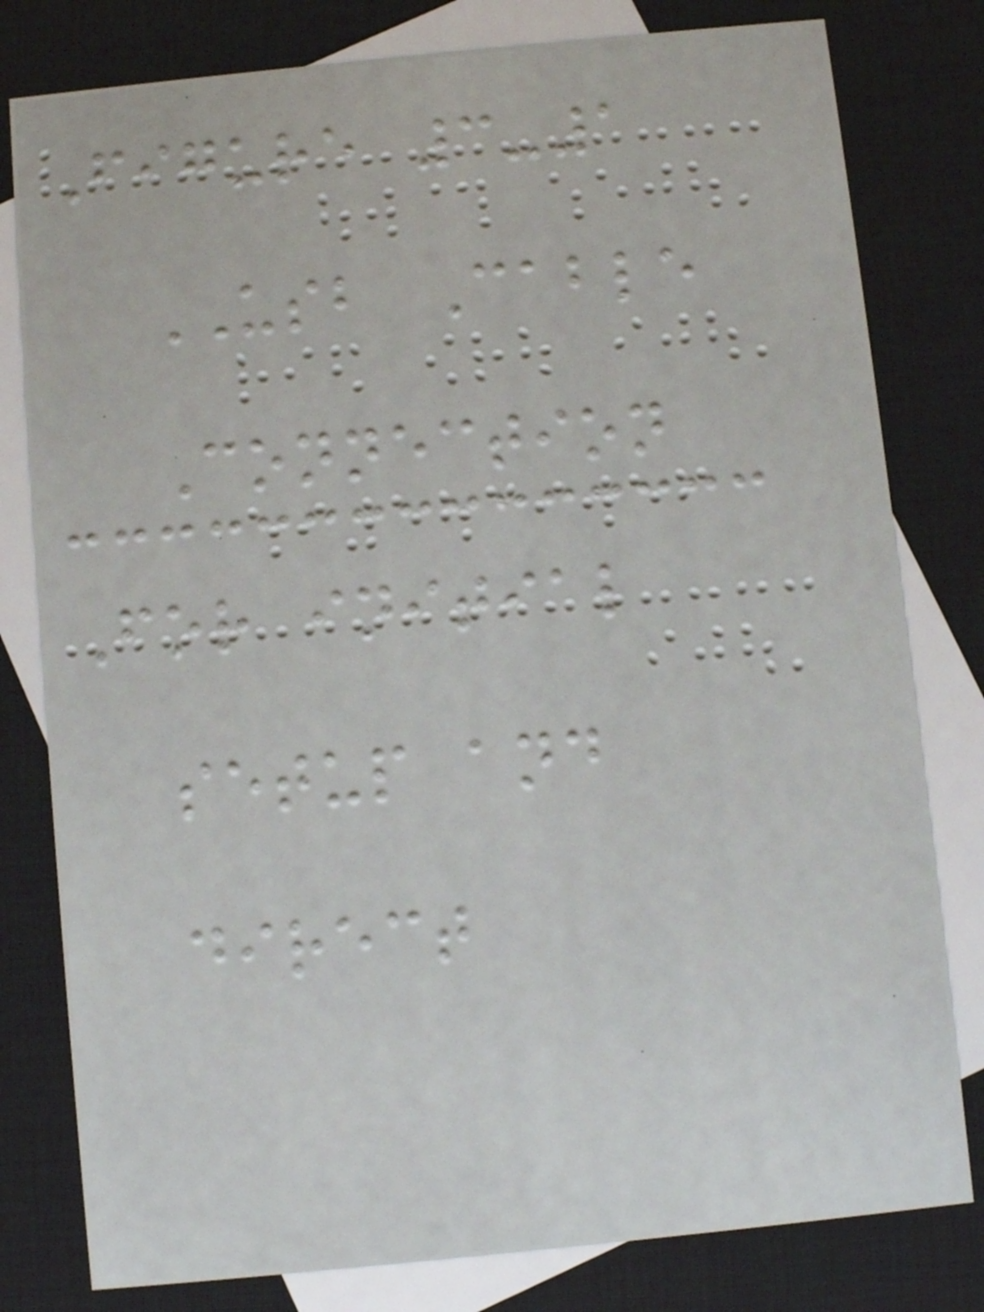Figure 3-1
USB Cable
Connection
For initial
setup and
direct
